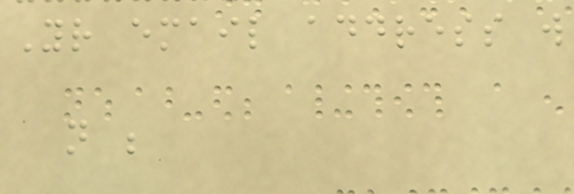Your email address will
not be
